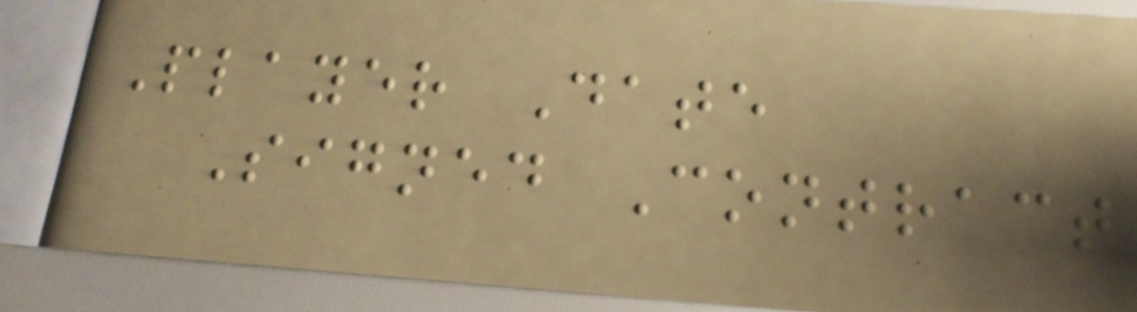Player Date
Signed Contract
